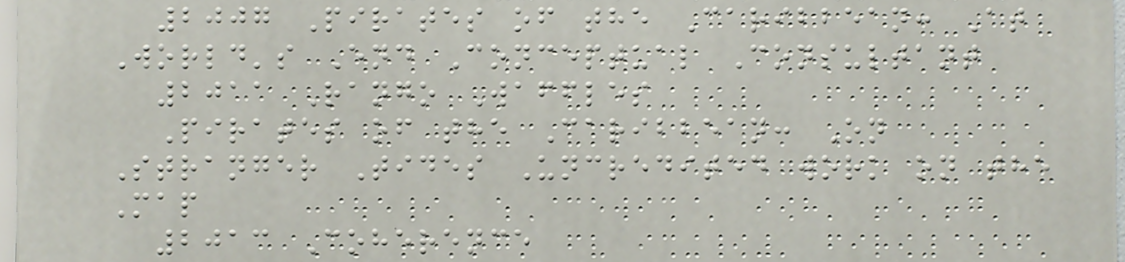2007 Pirates of the Caribbean: At
World's End Conceptual Consultant
2011 Rango Waffles
Pirates of the Caribbean: On
Stranger Tides Uncredited work on the
Map
2013 Coherence
